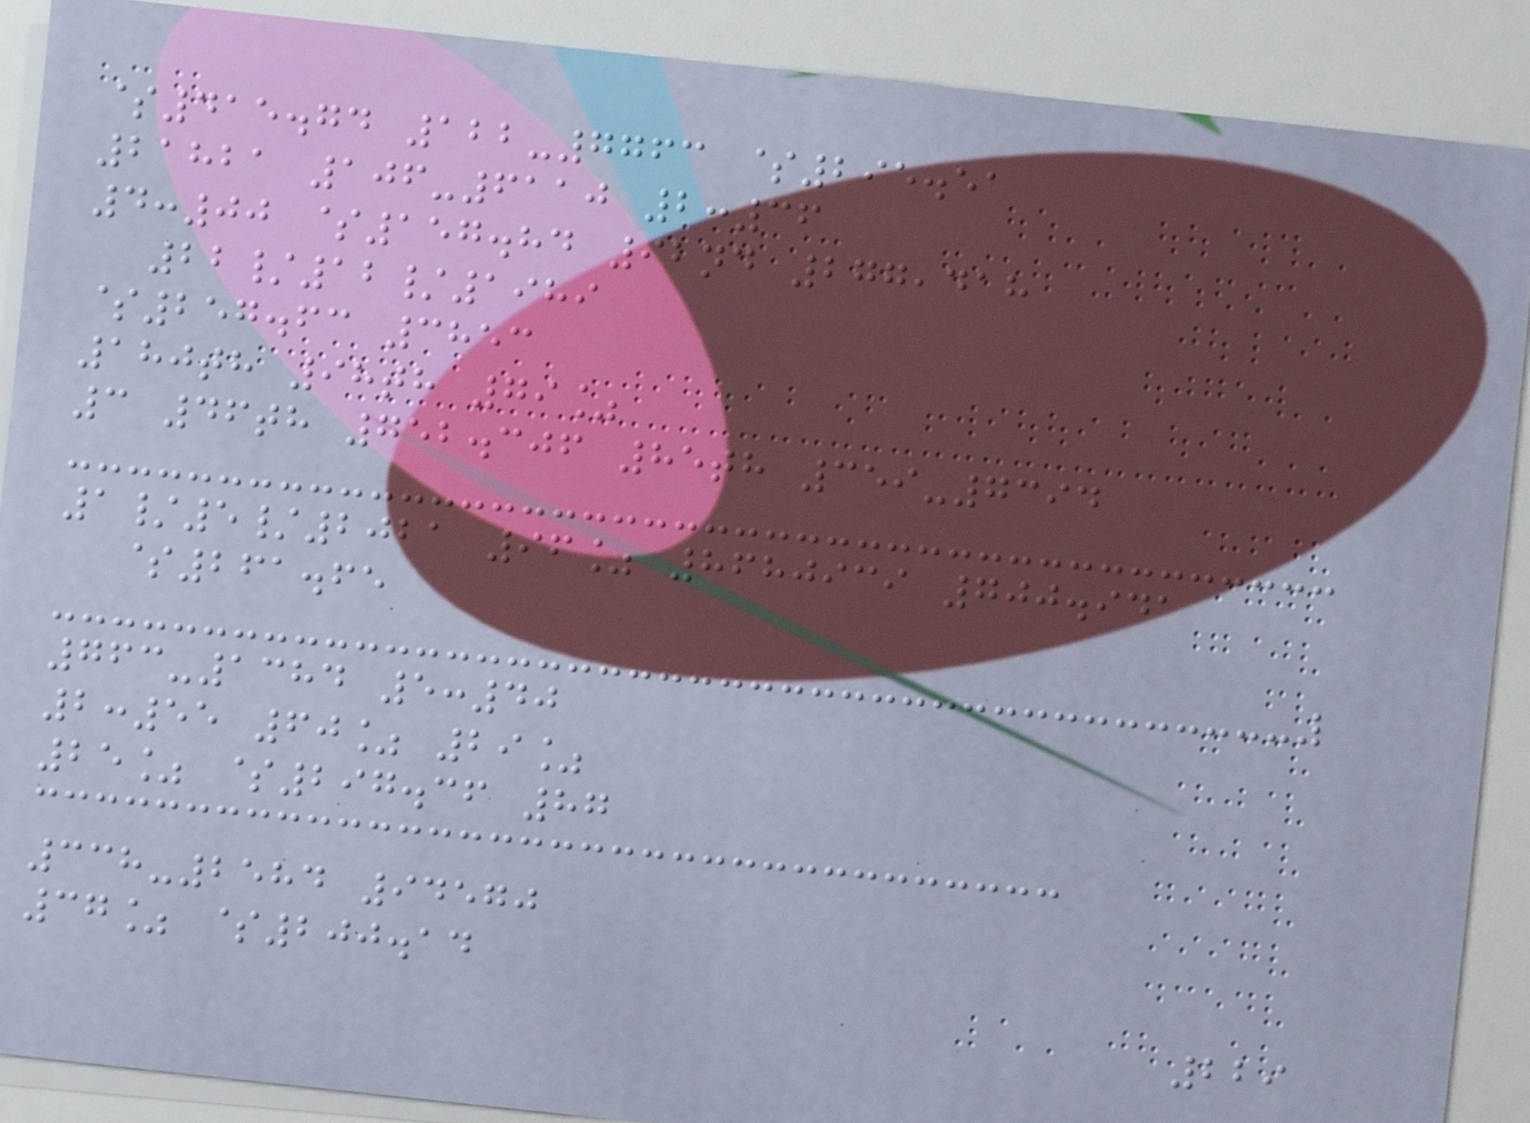$415.74 122-7763 $295.51
21821 106-6110 2:36
4:00 $157.84 92nd 277,418
22/12/1989
$257.63 3853
180th 98th 79%
3 46th 752.306 85th 359-7394
1/5/2021 96% 8680939 700.941
$261.65
763-1384 5:40
2:55 60% 29%
25% $297.36 87
338-2584 94570
37% $200.14
229
